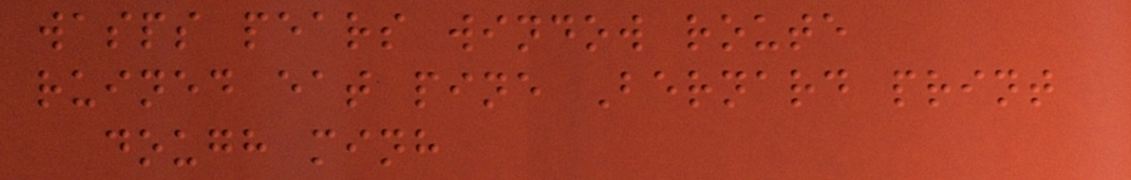wasps pears window route
ruined eat pine Bernard print
dough minh
